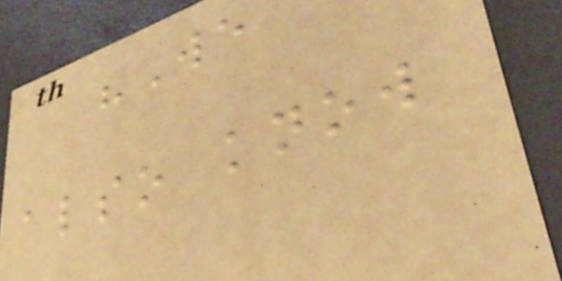"We
also know
